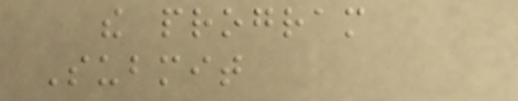the program
Submit
